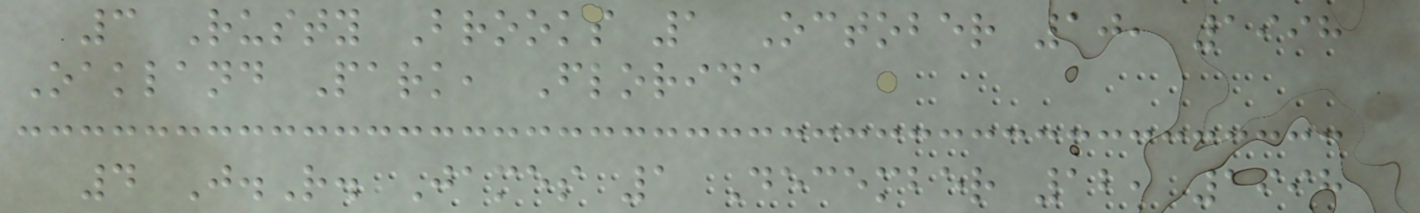3 Rusty Brooks 1 October 10, 1998
Oakland Park, Florida
4 J.R. James 1 December 12, 1998
